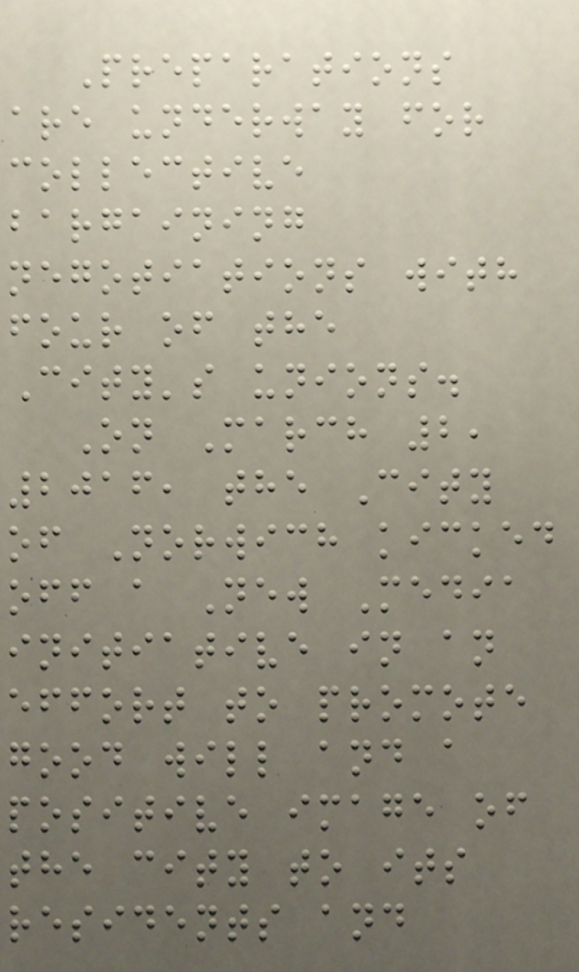Preparations
are underway for
collective
bargaining
negotiations with
four of the
City's unions.
On March 2,
2016, the City
of Norwich kicked
off a New Media
initiative in an
effort to promote
good will and a
positive image of
the city to its
residents and
